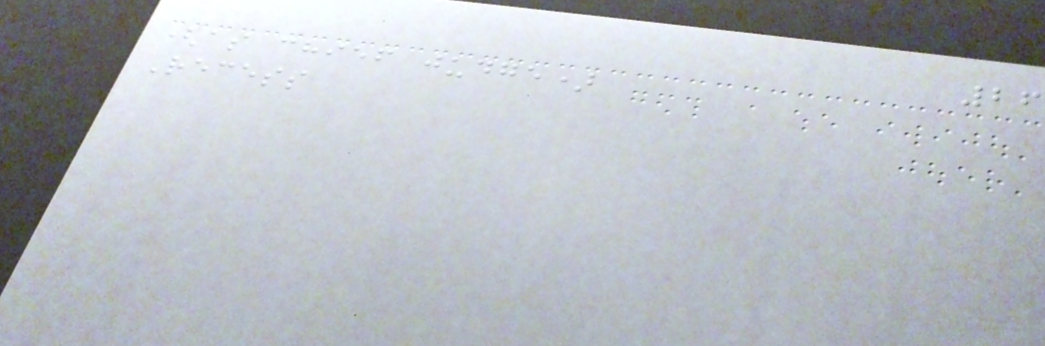26
(as chief judge)
Recess
